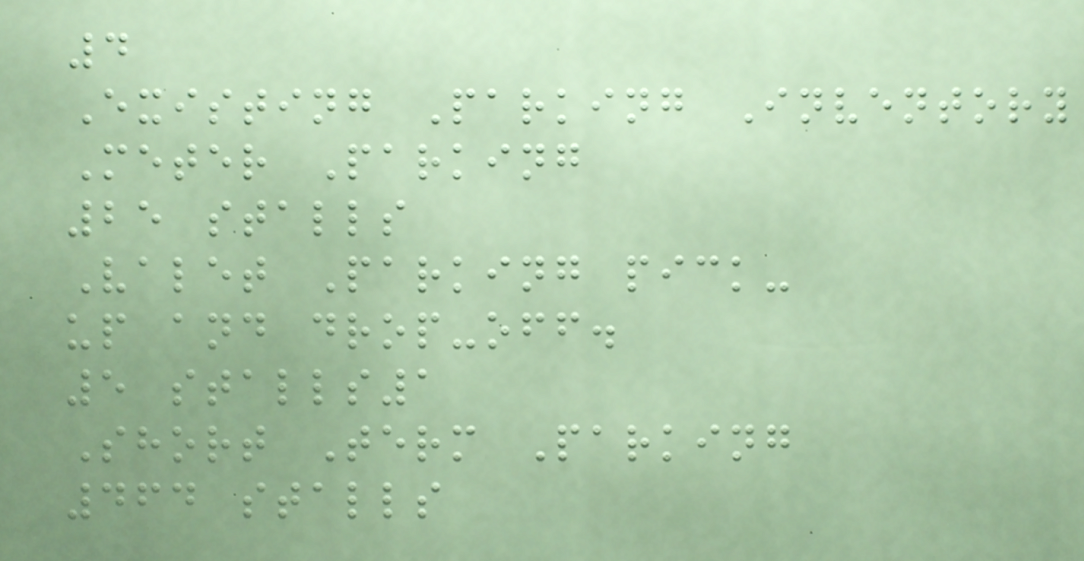4
Existing Parking Inventory
Meter Parking
25 stalls
Valet Parking pick-
up and drop-off.
5 stalls1
Short Term Parking
464 stalls
